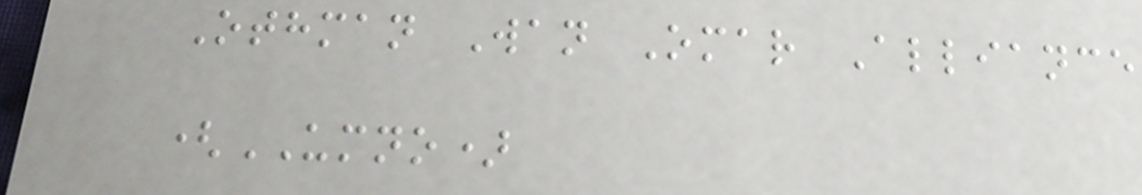Othman Wan Omar Alliance
(UMNO)
